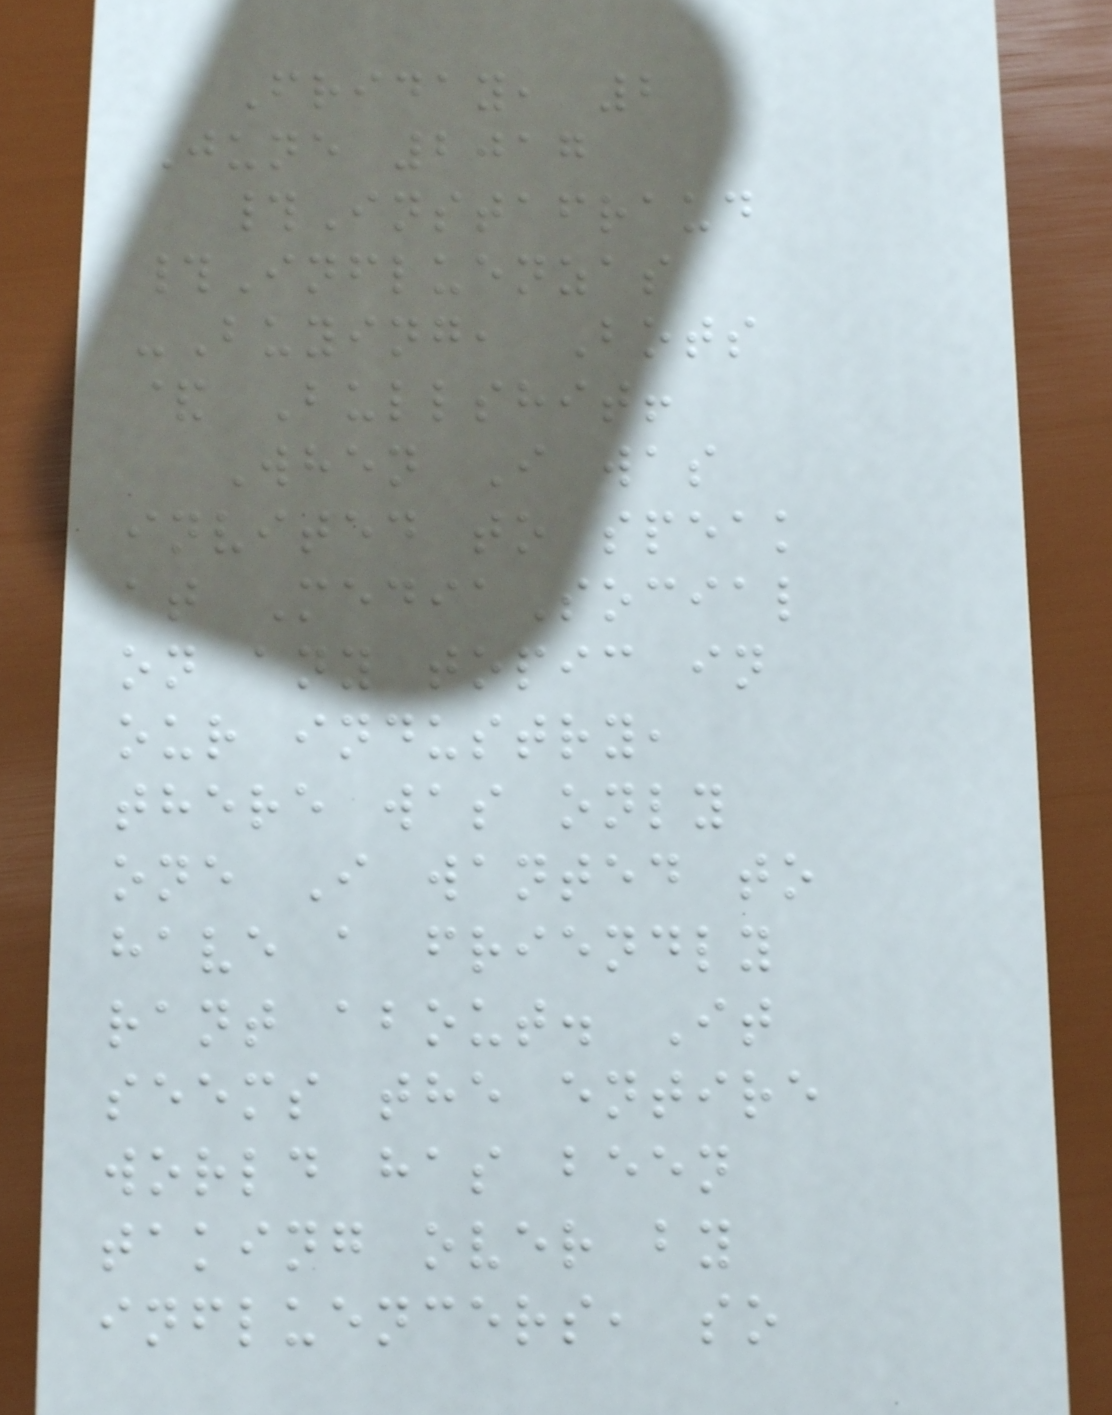Friday, 2
June 2017
#Instafraud
#Influenzas
-Buying, Bots
& Bullshit!
When I was
invited to speak
at MediaSocial
on any topic in
our industry,
there was only
one I wanted to
have a friendly
rant about. It
seems the entire
world has been
taking over by
influencers, so
